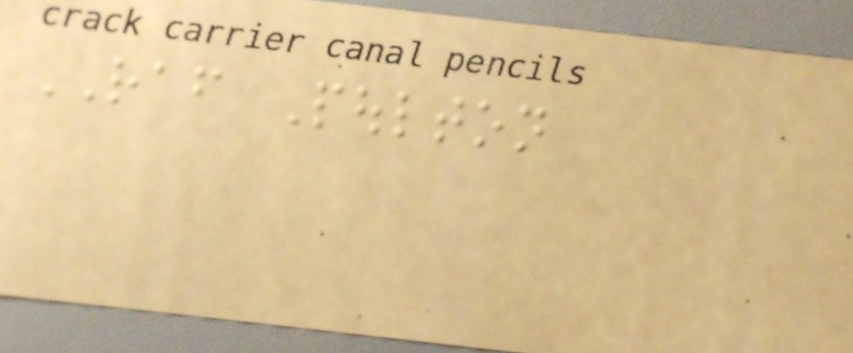RAF Poulton
